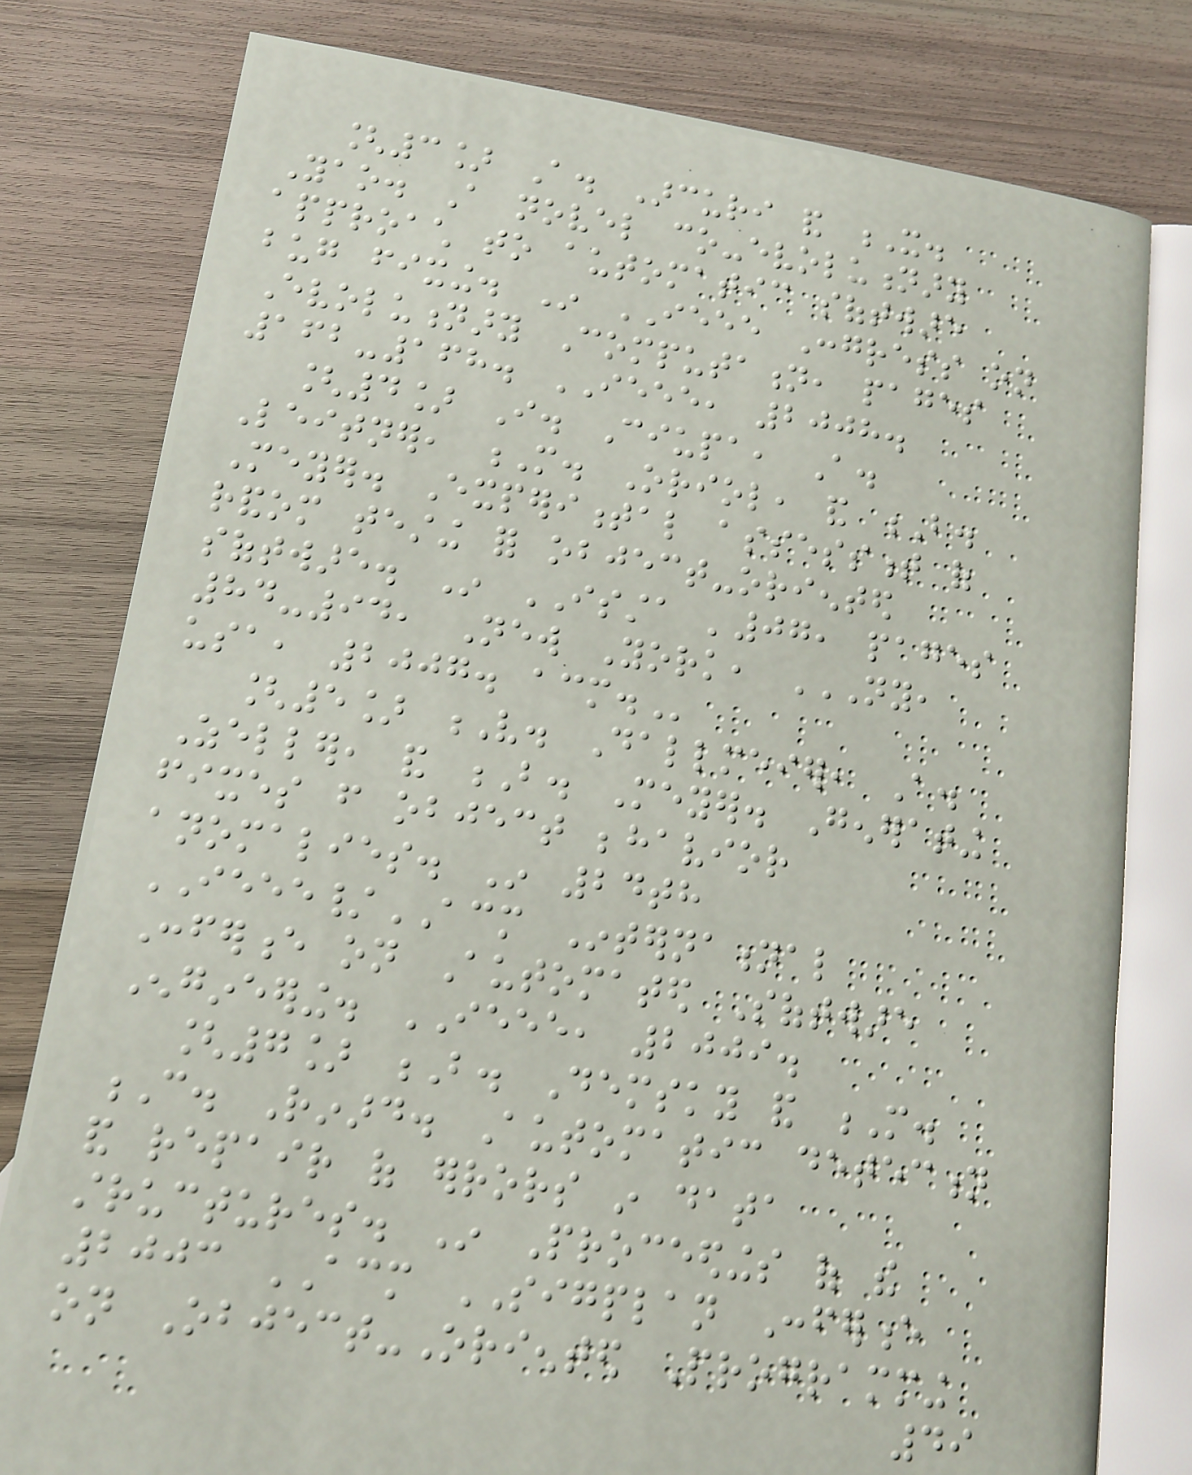[3] A. Arcuri and X.
Yao. A novel co-evolutionary
approach to automatic software
bug fixing. In IEEE Congress on
Evolutionary Computation, pages
162-168. IEEE, 2008.
[4] I. Ciupa, A.
Leitner, M. Oriol, and B.
Meyer. Experimental assessment of
random testing for object-oriented
software. In ISSTA '07, pages
84-94, New York, NY,
USA, 2007. ACM.
[5] V. Dallmeier, A.
Zeller, and B. Meyer. Generating
fixes from object behavior
anomalies. In 24th
IEEE/ACM International
Conference on Automated Software
Engineering. IEEE, 2009.
[7] B. Demsky and M.
C. Rinard. Automatic detection
and repair of errors in data
structures. In Proceedings of the
2003 ACM SIGPLAN Conference
on Object-Oriented Programming
49
